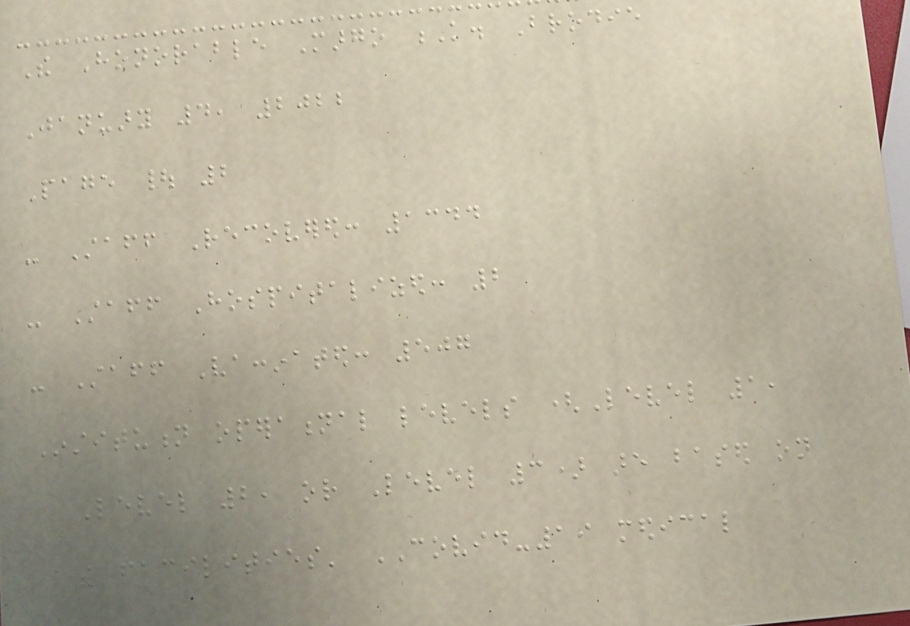The Honorable Margo K. Brodie
January 4, 2022
Page | 2
- Staff Recovered: 1344
- Staff Hospitalized: 2
- Staff Vaccinated: 507
Institution operational levels (Level 1,
Level 2, or Level 3) are based on
the facilities' COVID-19 medical
